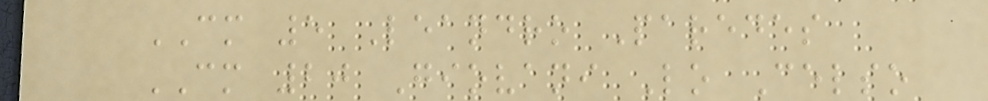CM 5 Leandro Paredes
CM 20 Giovani Lo Celso
